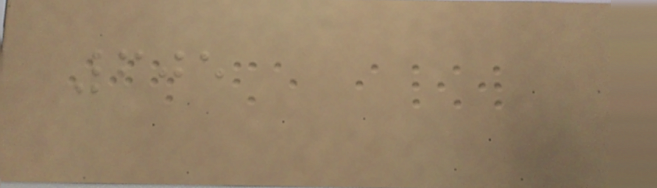605
